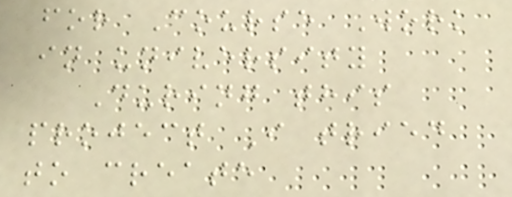for Course Work
in university
During this
project I tried
to create
